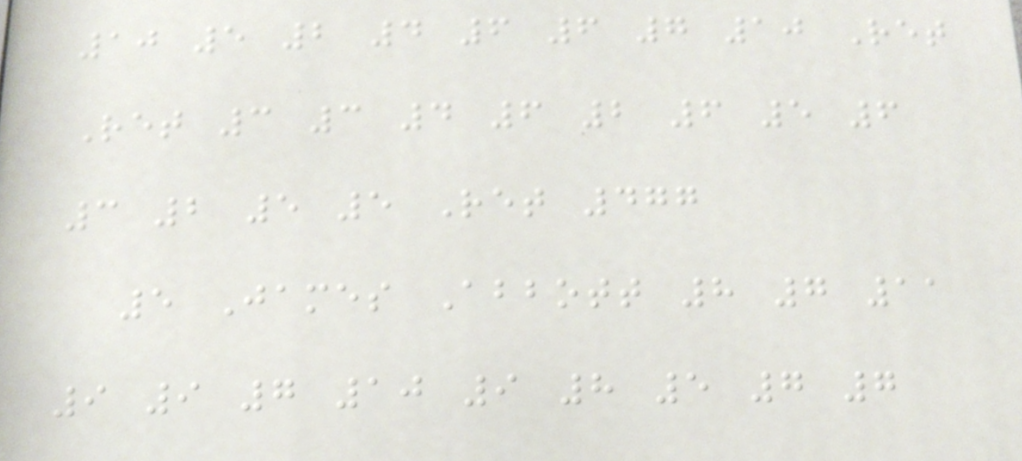10 5 2 4 6 6 7 10 Ret
Ret 3 3 4 6 2 6 5 6
3 2 5 5 Ret 477
5 James Abbott 8 7 11
9 9 7 10 9 8 5 7 7
